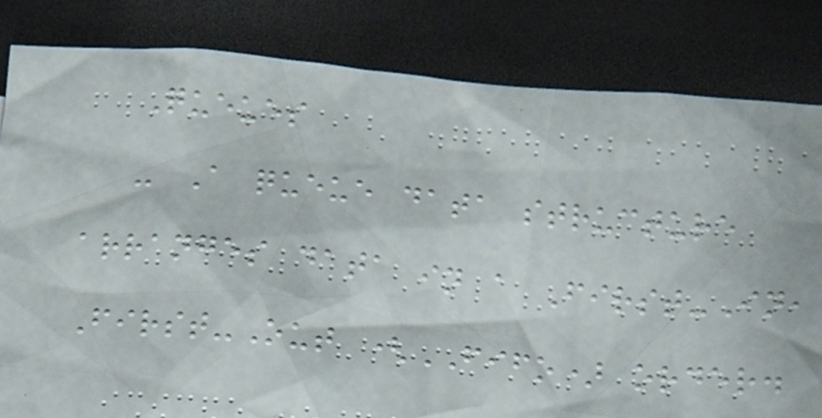Queues
- A queue data structure
arranges data in a First-In,
First-Out (FIFO) order.
